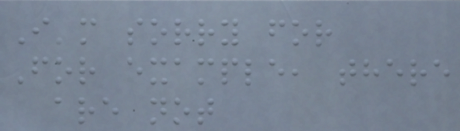I'm sorry for
For example, there
are not
